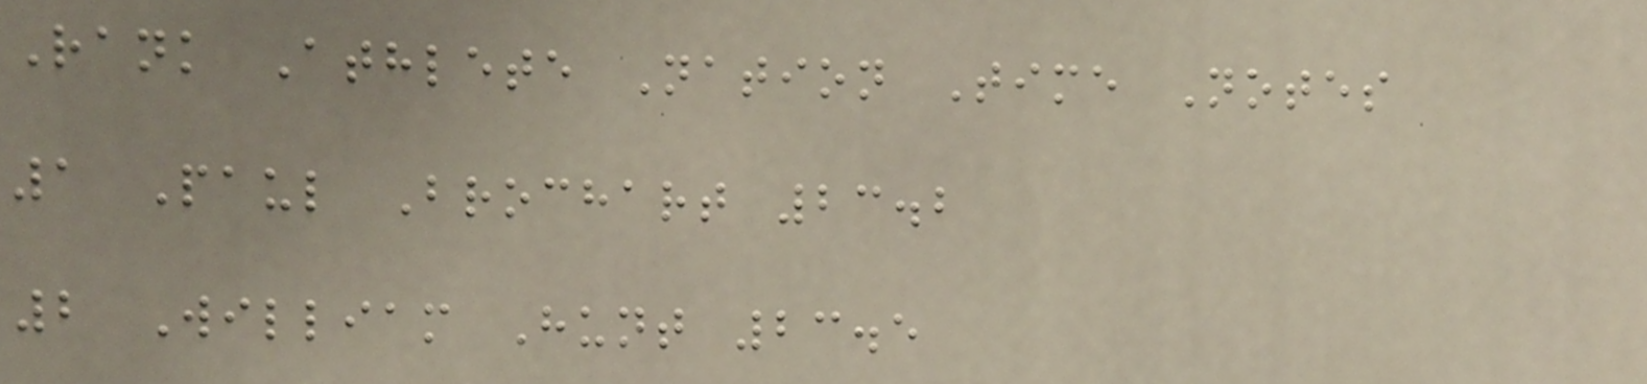Rank Athlete Nation Time Notes
1 Paul Brochart 23.2
2 William Hunt 23.5
